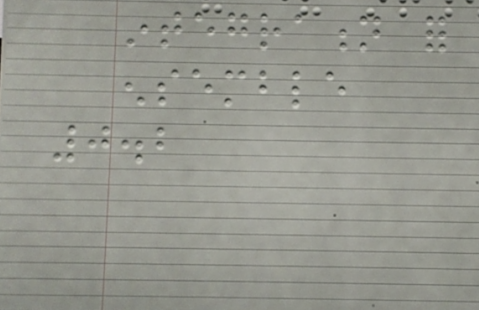integration for
ensemble
0.2
